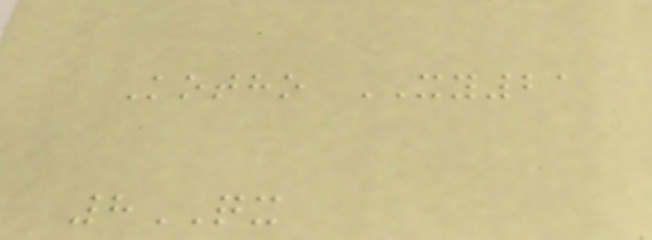Kotho XY21
8QX
